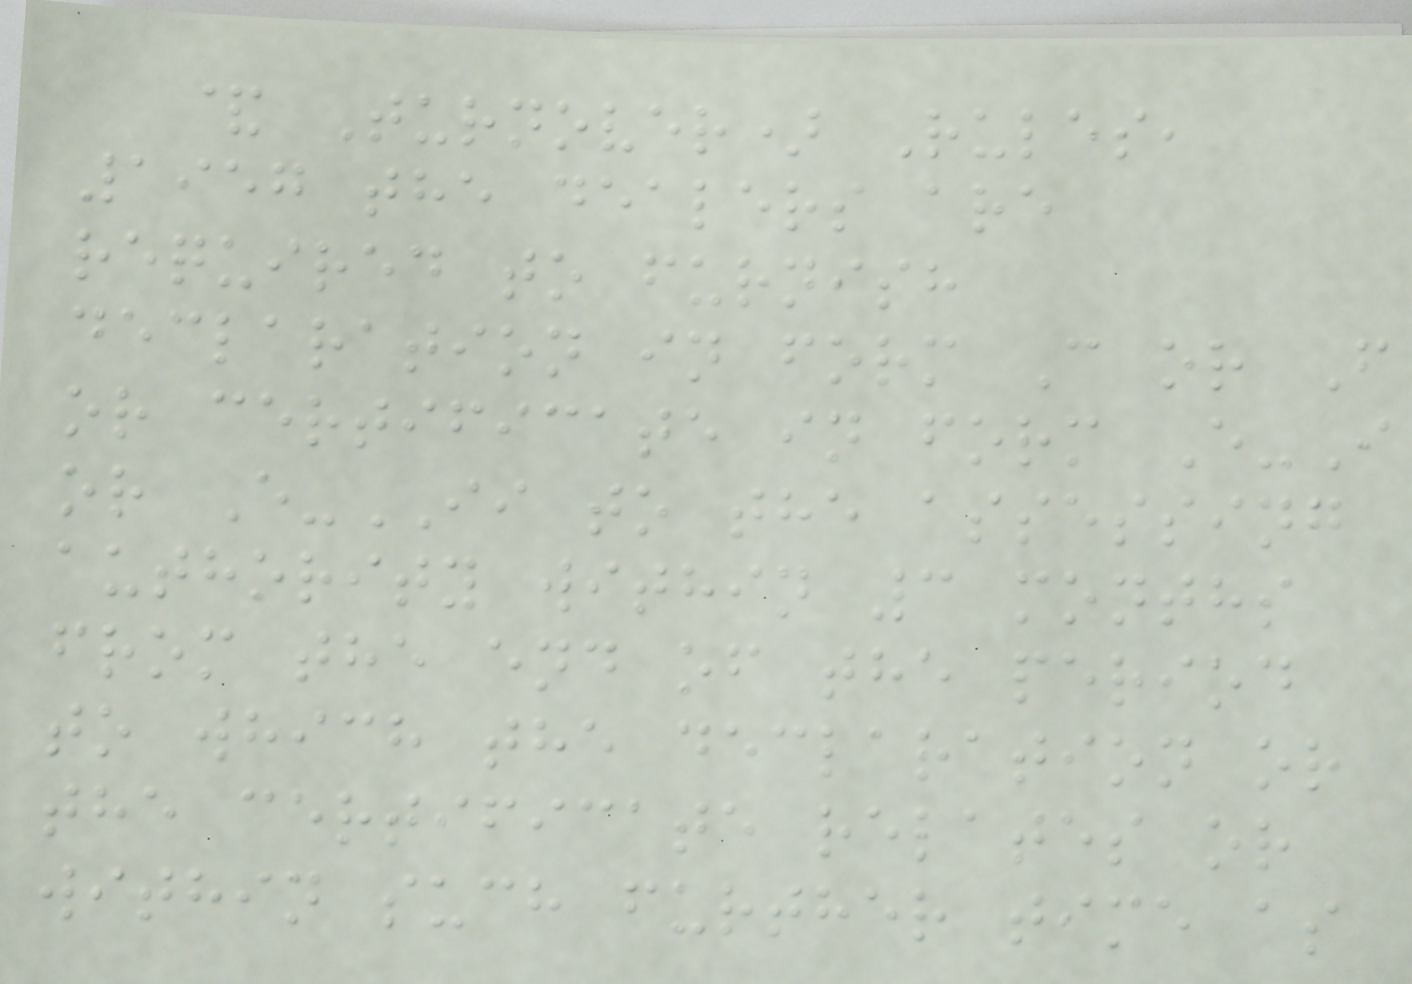& Turnover) Rules,
1957 the dealers are
required to furnish
declaration in form C or F
or certificate in form E-I
or E-II to the assessing
authority within 3 months
from the end of the period
to which the declaration or
the certificate relates or
within such further time as
